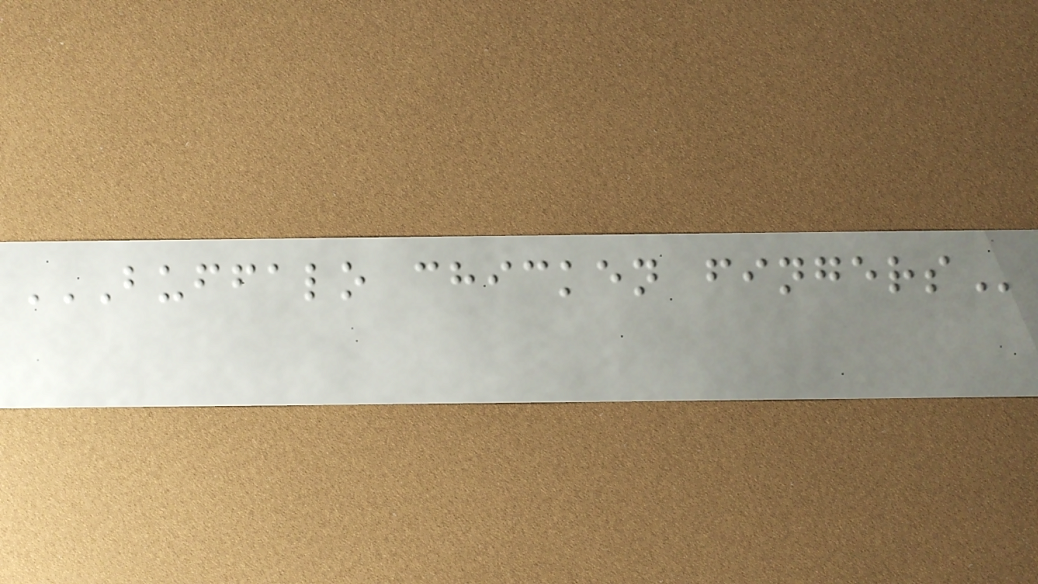BUFFALO CHICKEN FINGERS
